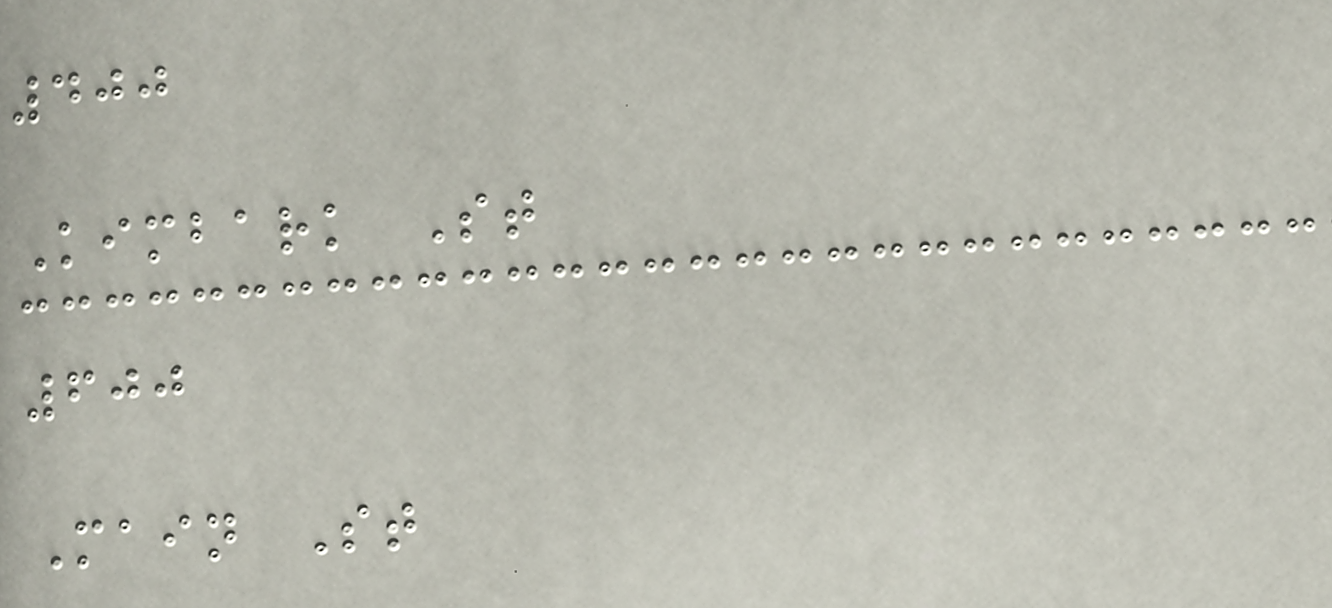400
Kimbark St
600
Main St
